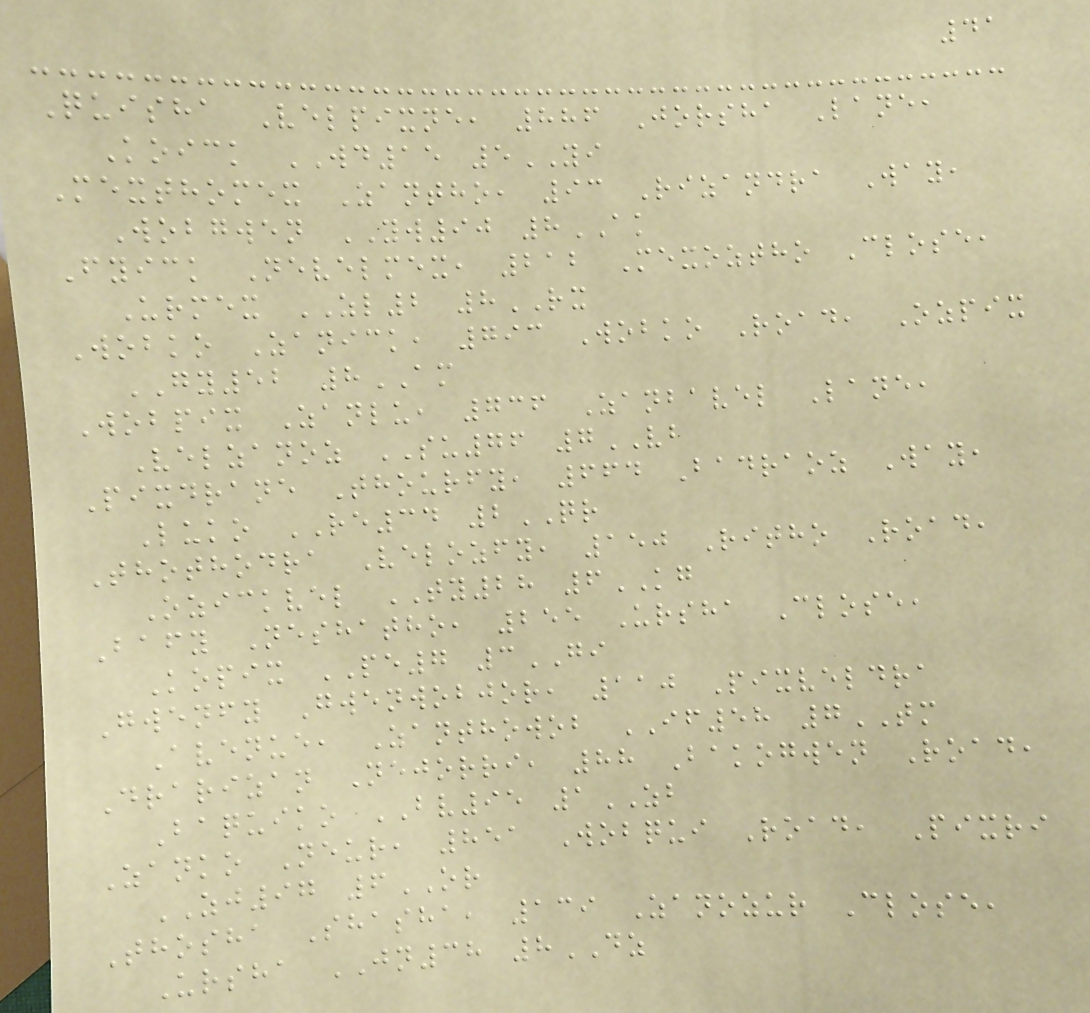41
Quisha Velpixne, 886 Jorsha Lane,
Koick WD15 5YI
Mexthomex Zantho, 93 Rizandra Way,
Wobgwen YW90 8AK
Fyick Nevelmex, 212 Mexoztho Close,
Urmex ZL2 8RX
Wobko Zanick, 793 Wobko Road, Ozpix
GY52 8AM
Wobpix Zanlu, 736 Zanbavel Lane,
Velzanoz SU76 7VB
Pixdrane Thourfy, 664 Badraoz Way,
Luko RE34 2QR
Thothodra Velozfy, 150 Ritho Road,
Ozickvel TY28 6KG
Bafy Neshatho, 255 Ursha Close,
Kopix PE7 3GI
Gwenfy Gwenwobjor, 110 Pixveldra
Avenue, Zanthowob IF58 7TM
Drarizan Nejorri, 88 Bakogwen Road,
Baquiko BV95 1ZB
Zanko Neur, 851 Wobqui Road, Pixri
ZJ97 6OR
Thosha Shasha, 139 Zanozur Close,
Ursha JN38 8DZ
